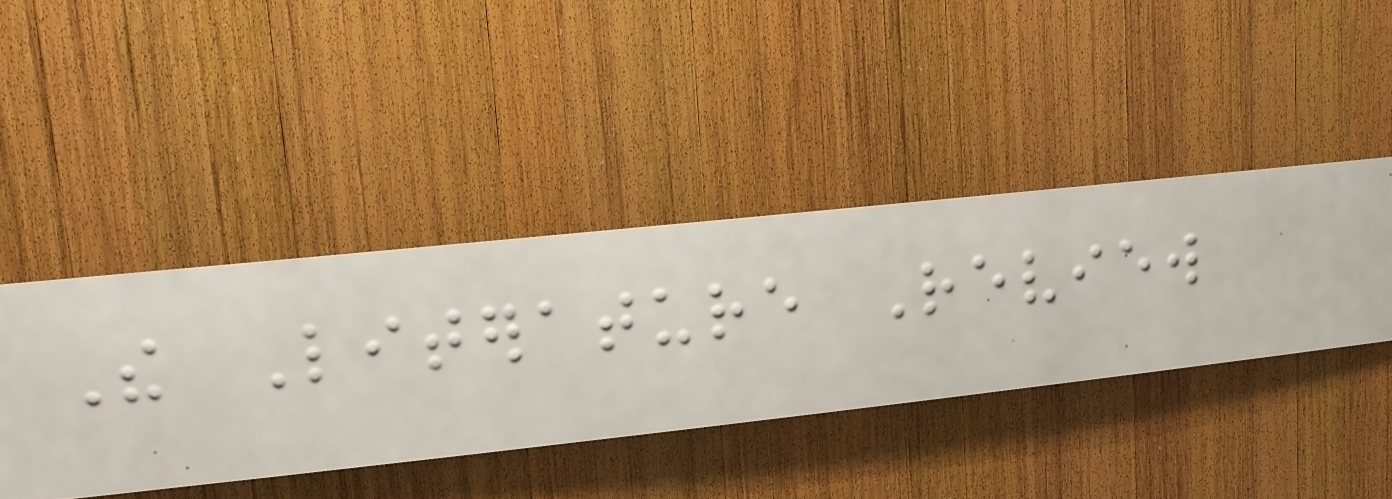The Literature Review
